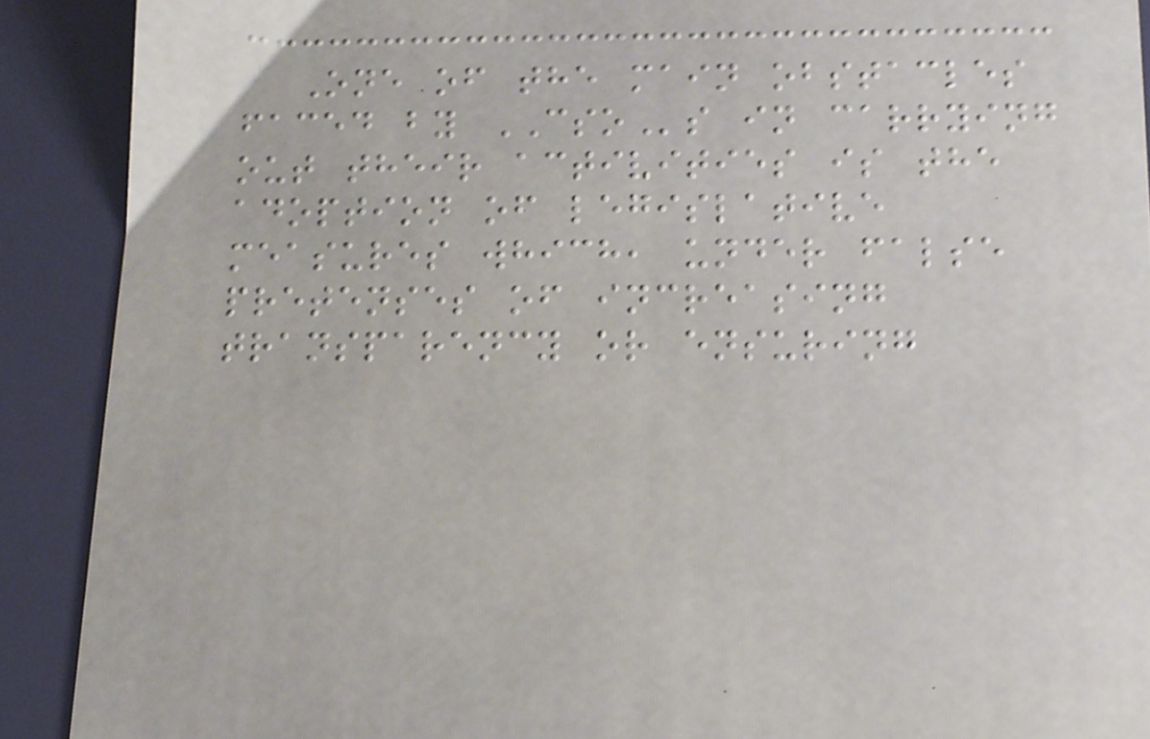One of the main obstacles
faced by CSOs in carrying
out their activities is the
adoption of legislative
measures which, under false
pretenses of increasing
transparency or ensuring
